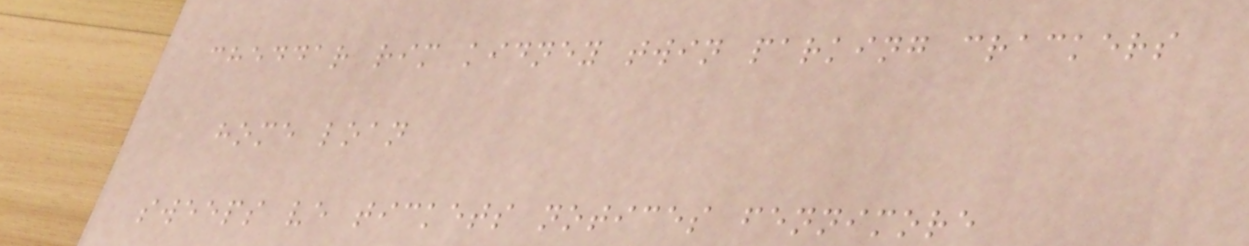cheddar rim kidney twin parking crackers
home loan
sweeps ve tickets notices fennimore
